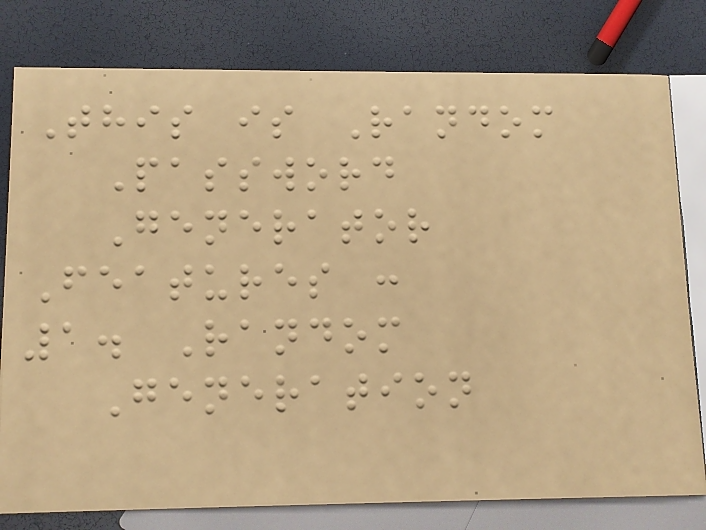This is Random
Password
Generator
Features :
1. Random
Generation
